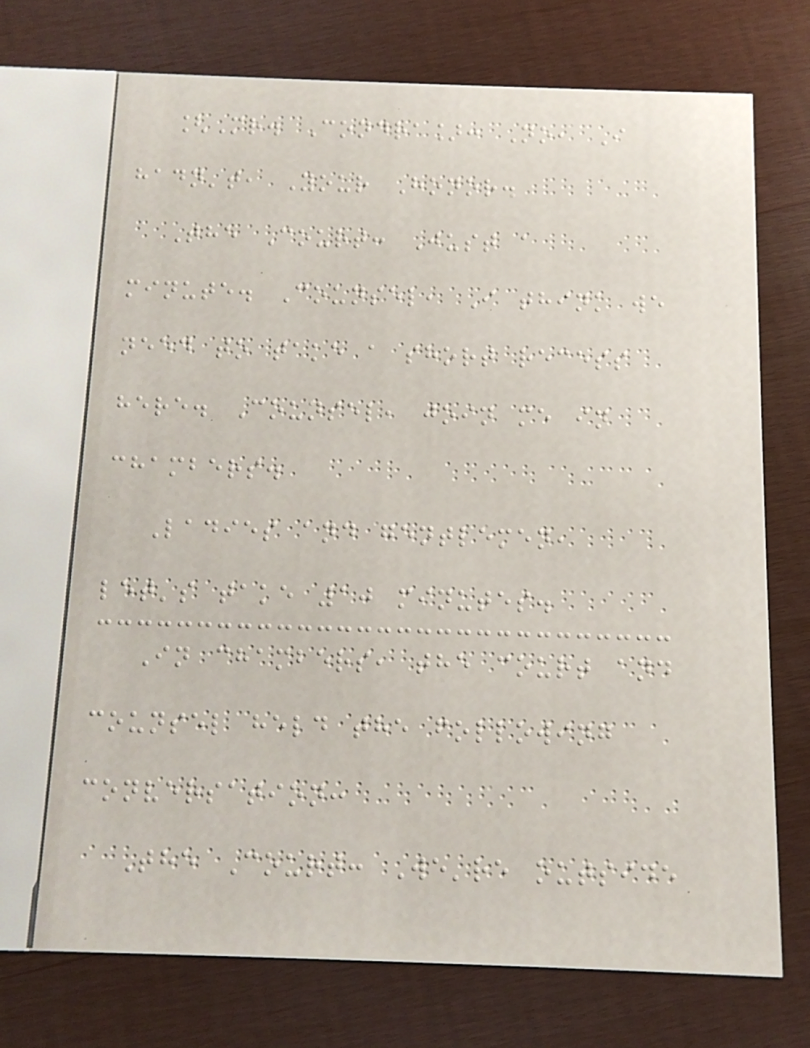[Mr. Condra]: No, I
hadn't, Your Honor.
The Court: Just a
minute. Counsel, I think we
need to take a short recess
here. Counsel, join me in
chambers.
Ladies and gentlemen,
let's take 10 minutes.
In chambers, the court and
counsel held the following
conversation:
The Court: We're outside
